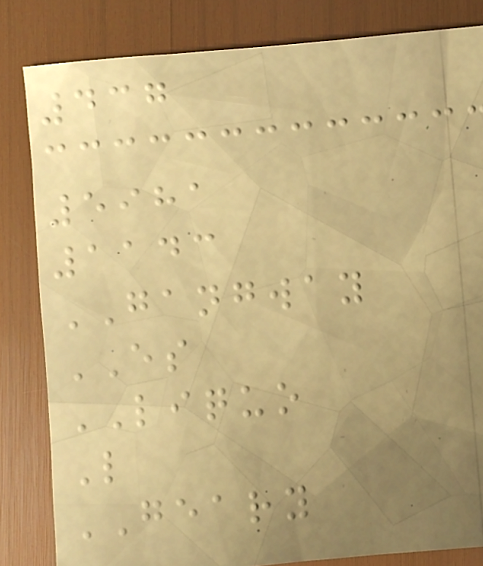437
5981
1143
GANGWAY
ES
LIQUO
L
GEARY
